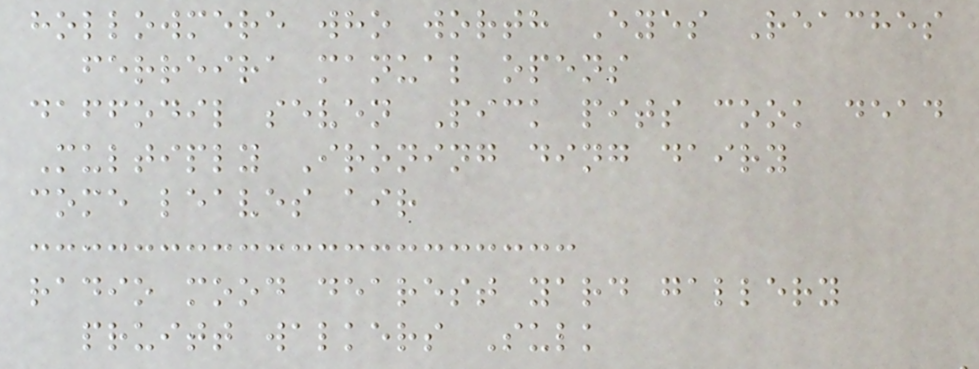hollowmere who worth Eyes Reaches
ferreira manual opens
daffodil seven Pick pits cook dead
Multiply Ironing ding dairy
come leaves air
radio mood dearest yard gallery
pruitt walkers Sulk
